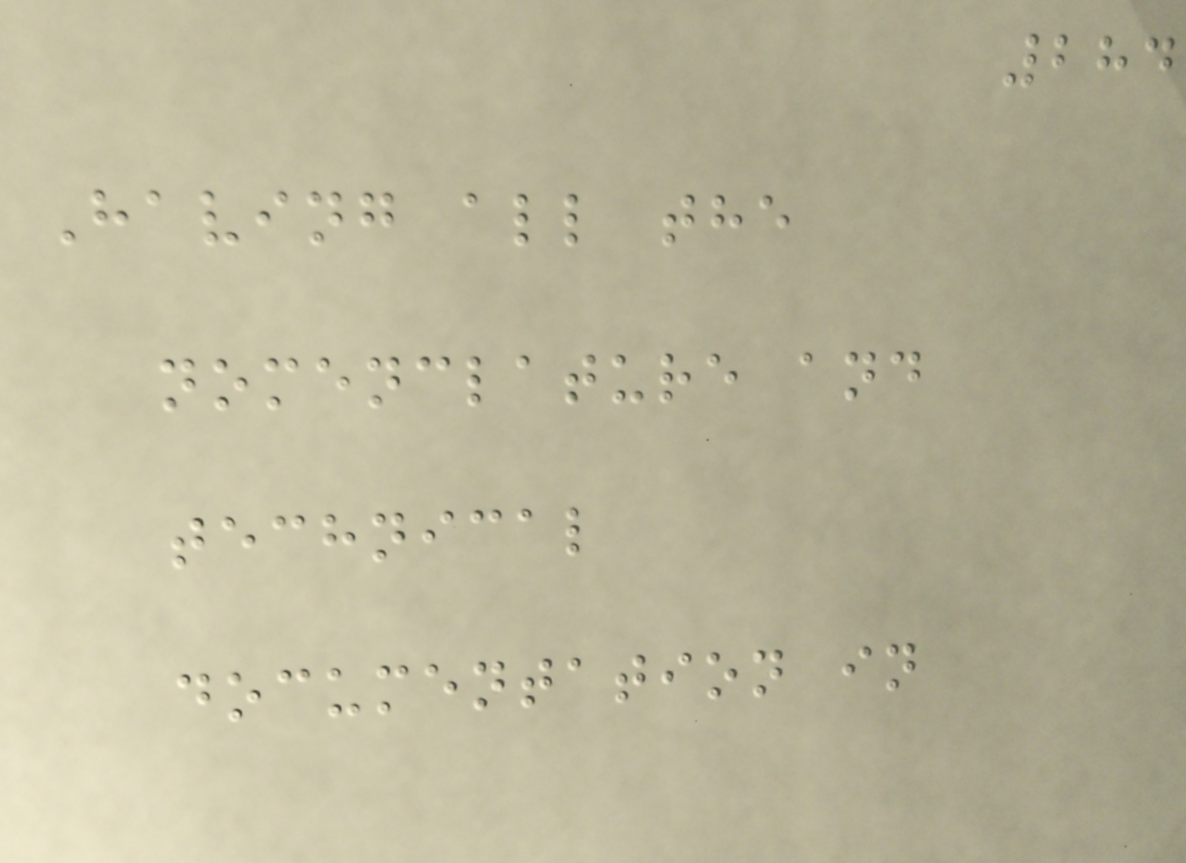284
Having all the
nomenclature and
technical
documentation in
